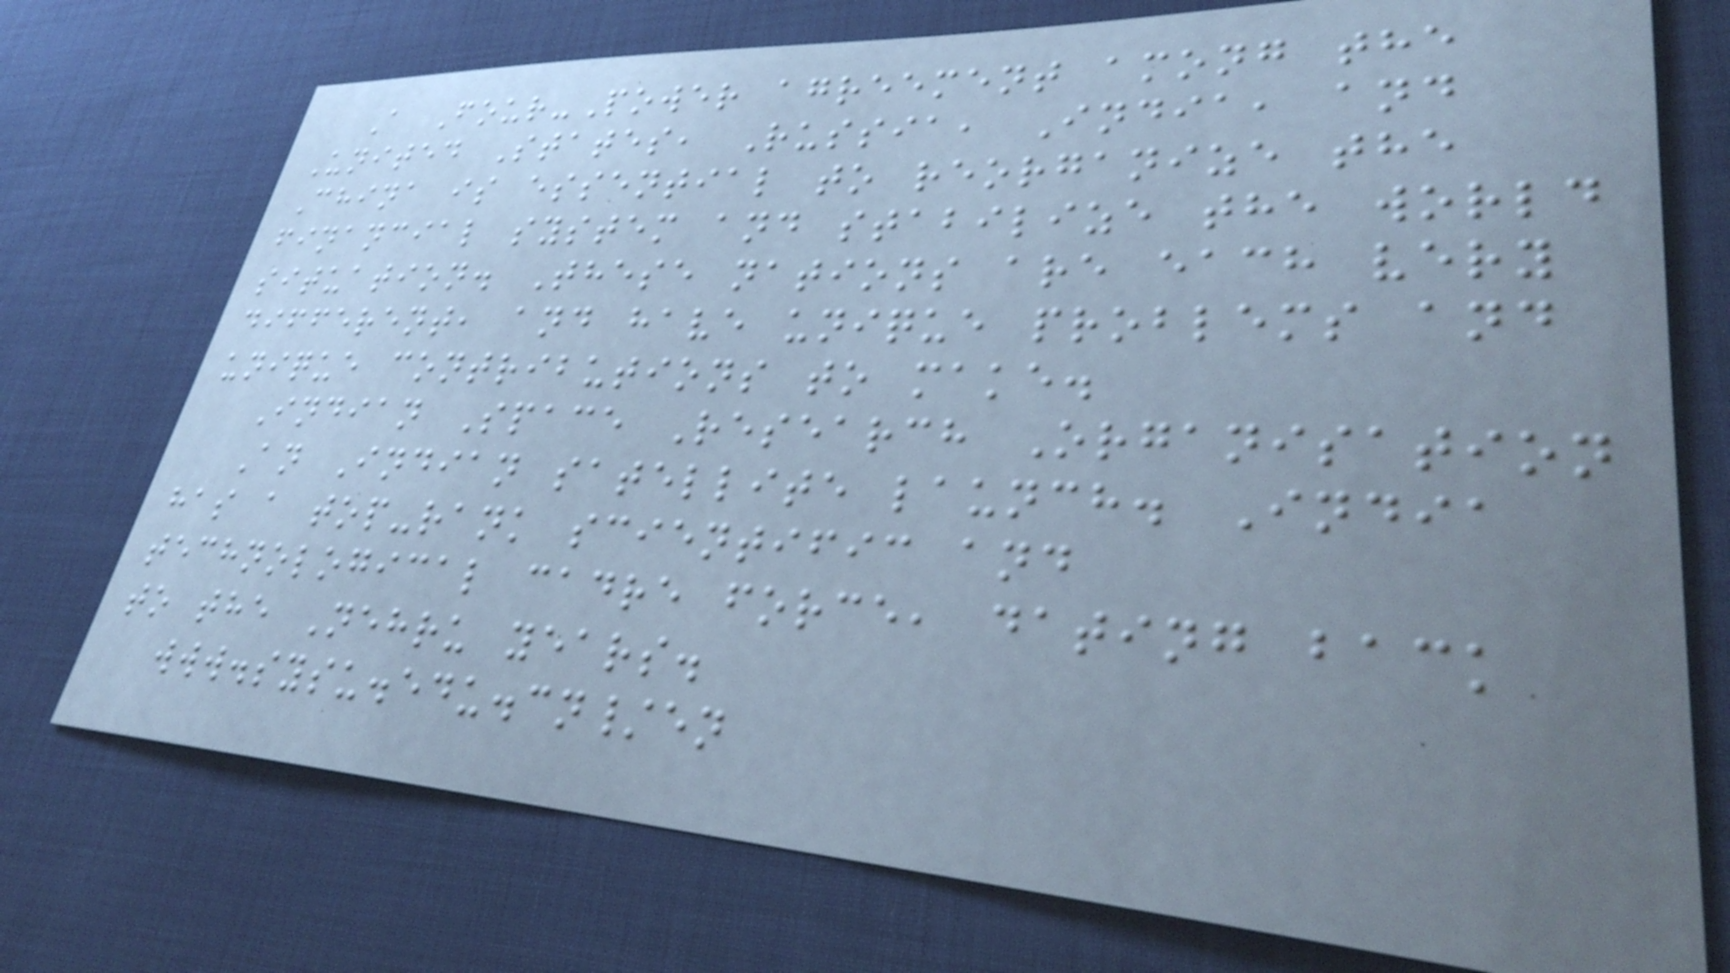A Four-Power agreement among the
United States, Russia, India, and
China is essential to reorganize the
financial system and stabilize the world
situation. These nations are each very
different, and have unique problems and
unique contributions to make.
Indian Space Research Organisation
An Indian satellite launch. India
has a top-rank scientific and
technological cadre force, dating back
to the Nehru years.
www.sysu.edu.cn/en
